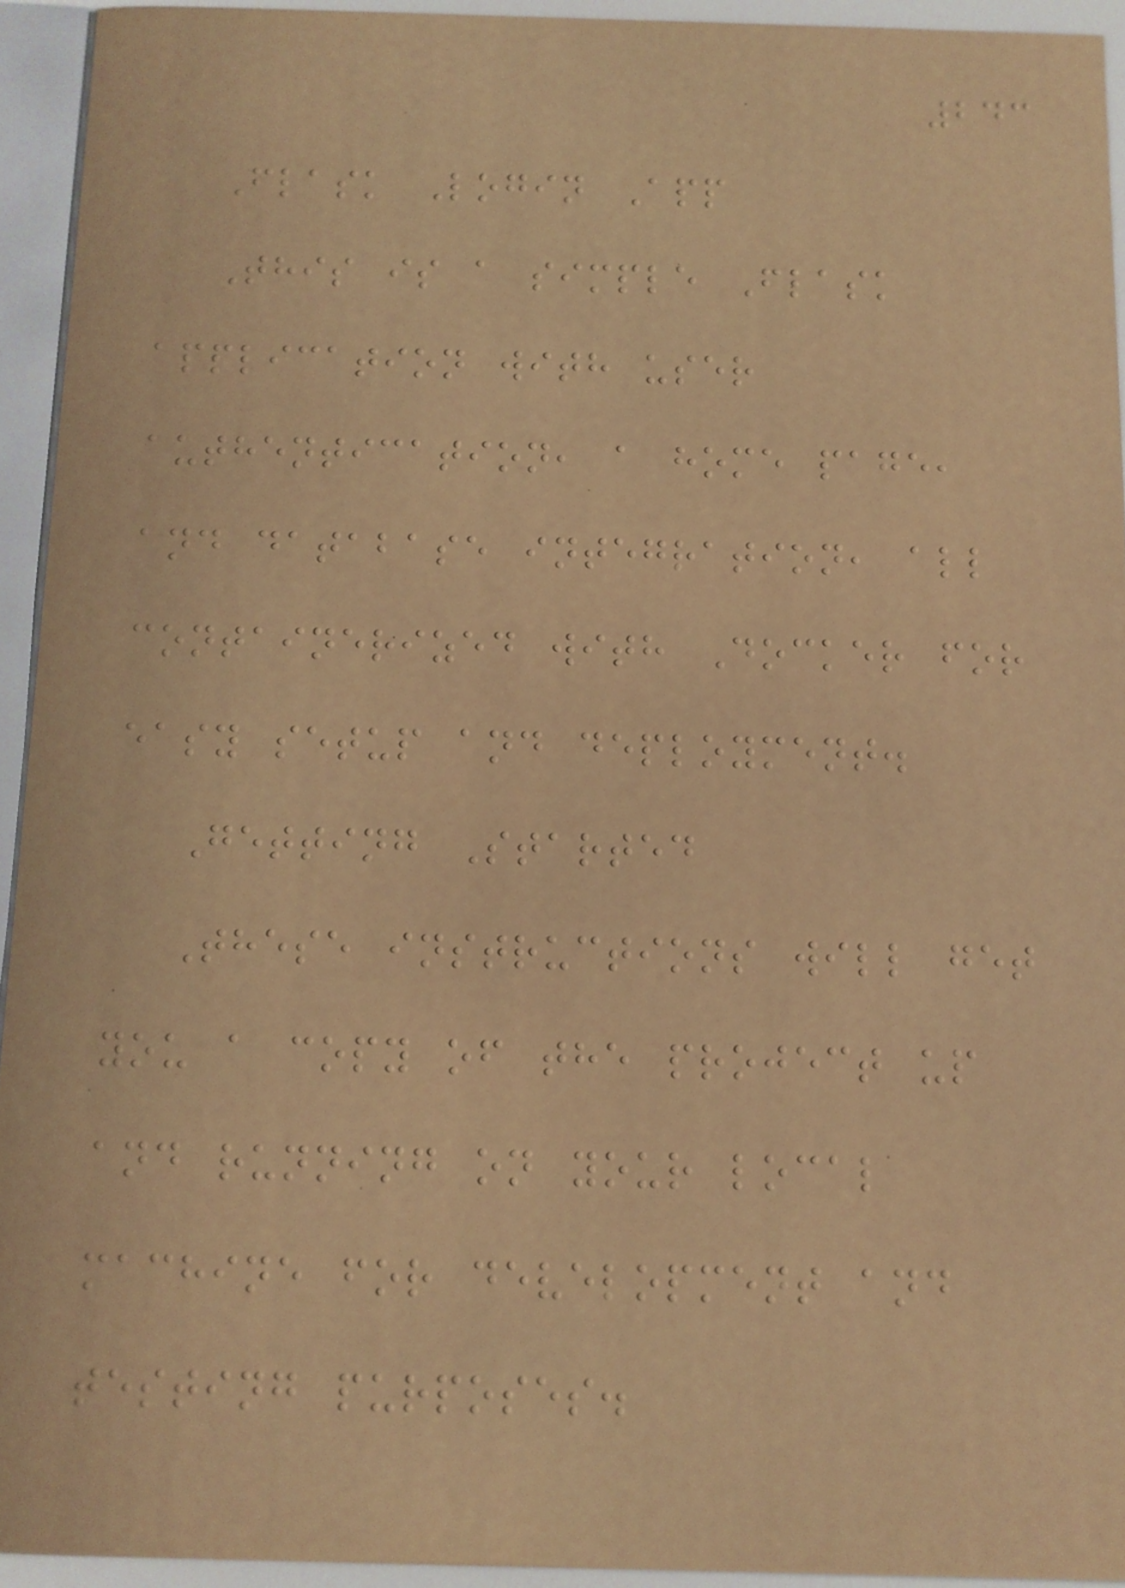243
Flask Login App
This is a simple Flask
application with user
authentication, a home page,
and database integration, all
containerized with Docker for
easy setup and deployment.
Getting Started
These instructions will get
you a copy of the project up
and running on your local
machine for development and
testing purposes.
